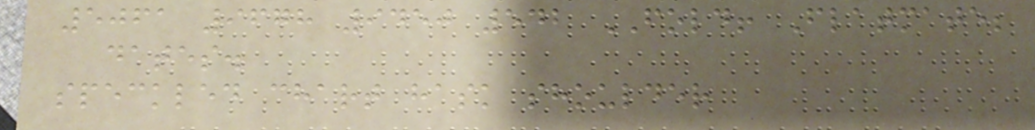5061 9678 9450 542 FOLD! Flatmate;
dates.
speckled chart hask shoulder
